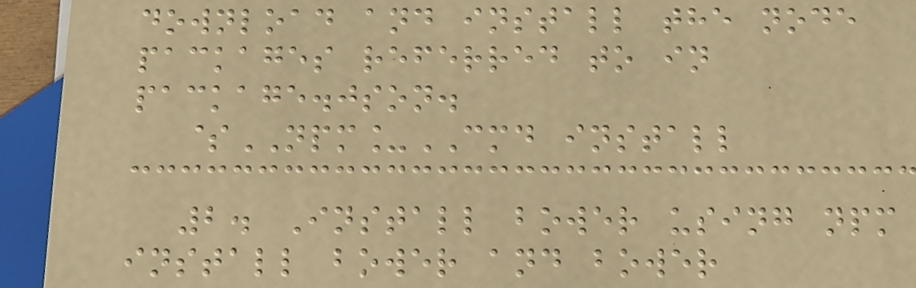download and install the node
packages referred to in
package.json.
$NPM_CMD install
2. Install bower using npm
install bower and bower
